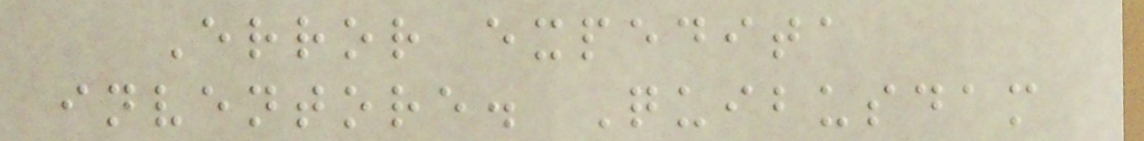Error expedita
inventore. Quibusdam
